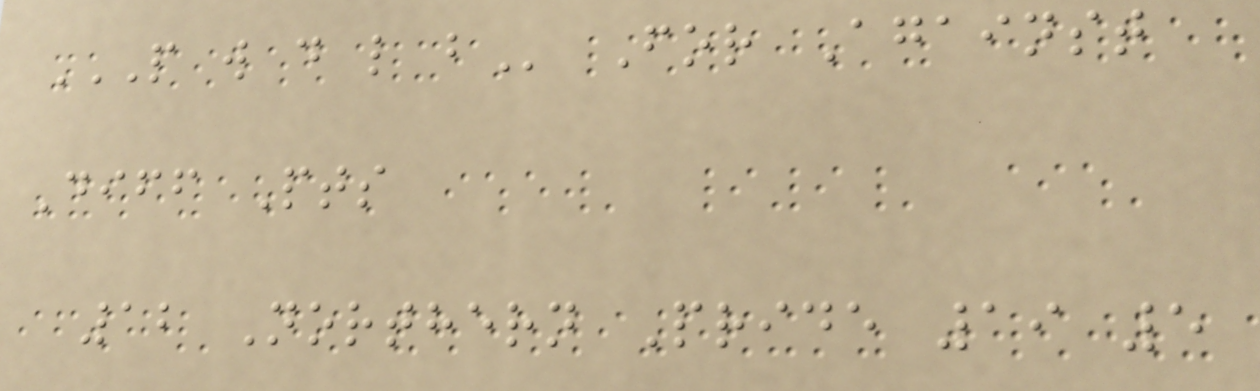P W D L B For Against
Diff Pts
12 Northern Pride 19 5
